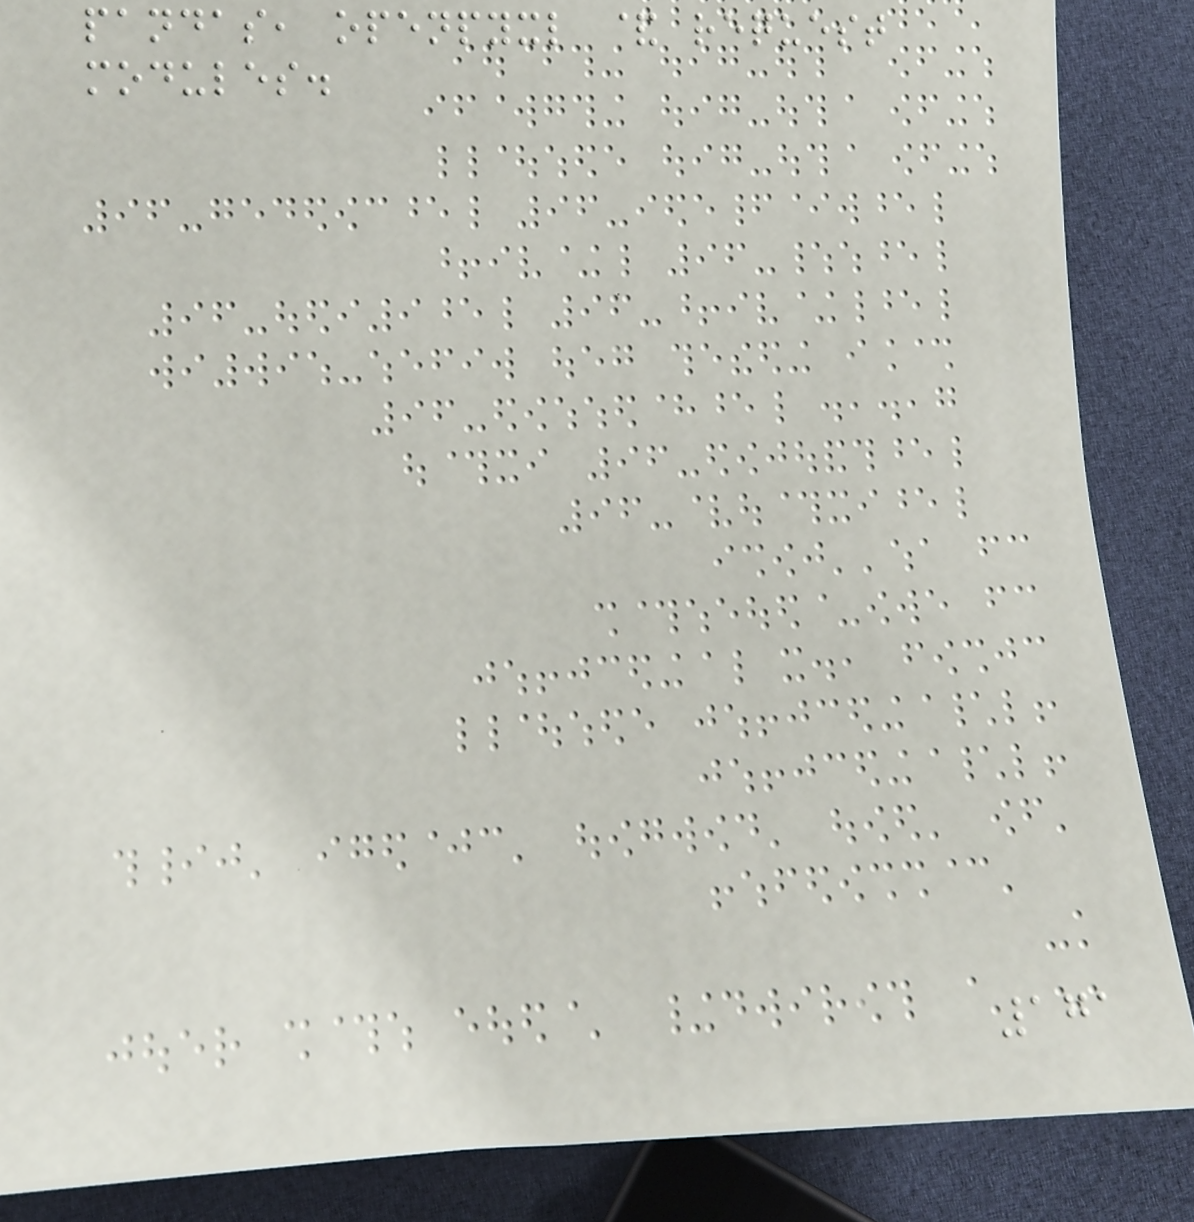pandas, openpyxl & request
modules.
171
